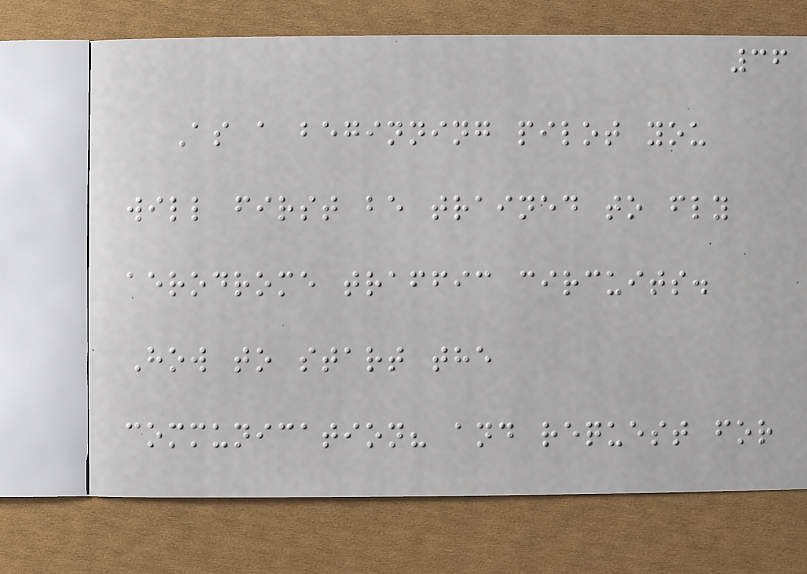36
As a beginning pilot you
will first be trained to fly
aerodrome traffic circuits.
How to start the
communication? and request for
